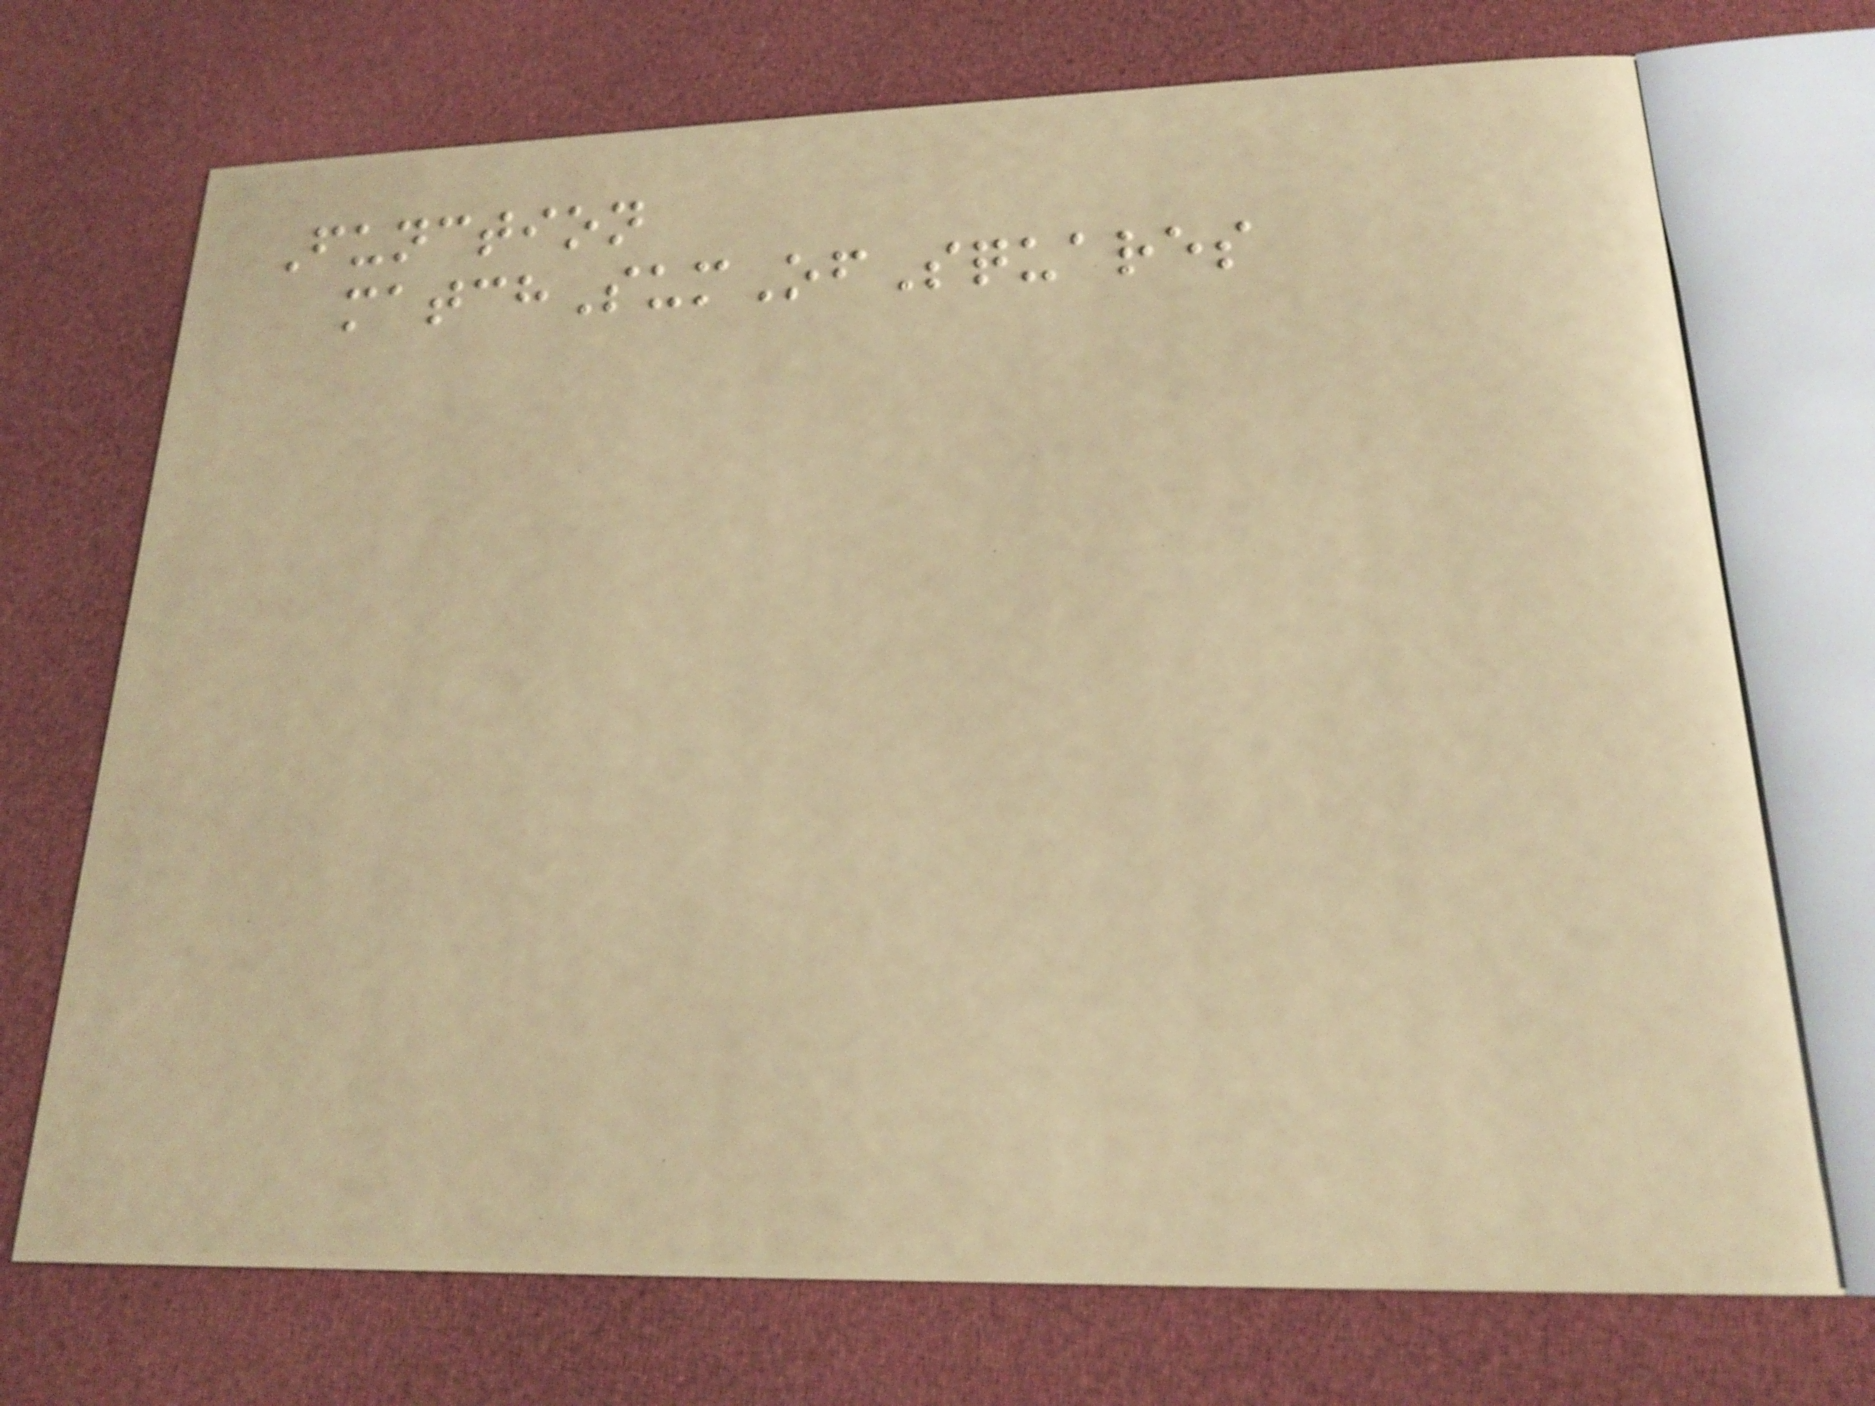Function
matchSumOfSquares
